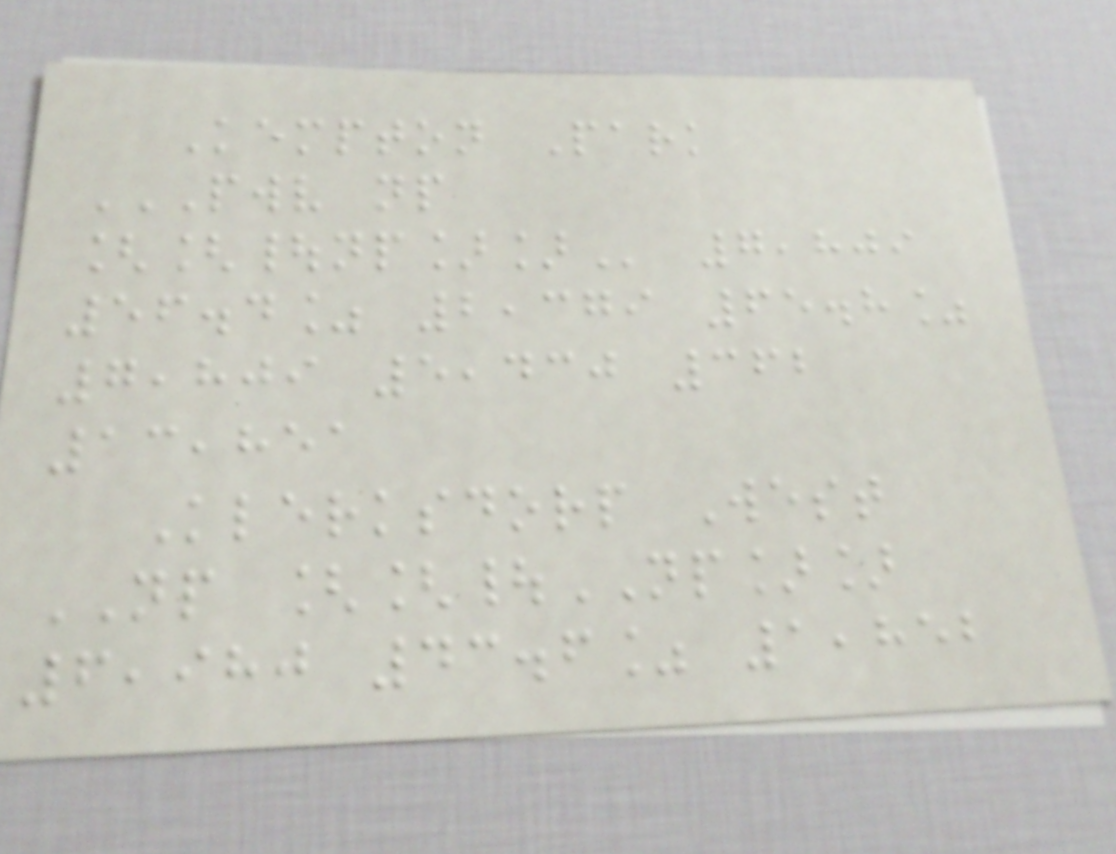Kempton Park
PWV NP
[[|NP]] 7,809
56.4% 2,379 65.8%
7,809 5,430 362
13,851
Klerksdorp West
NP [[|NP]]
6,980 43.6% 1,852
